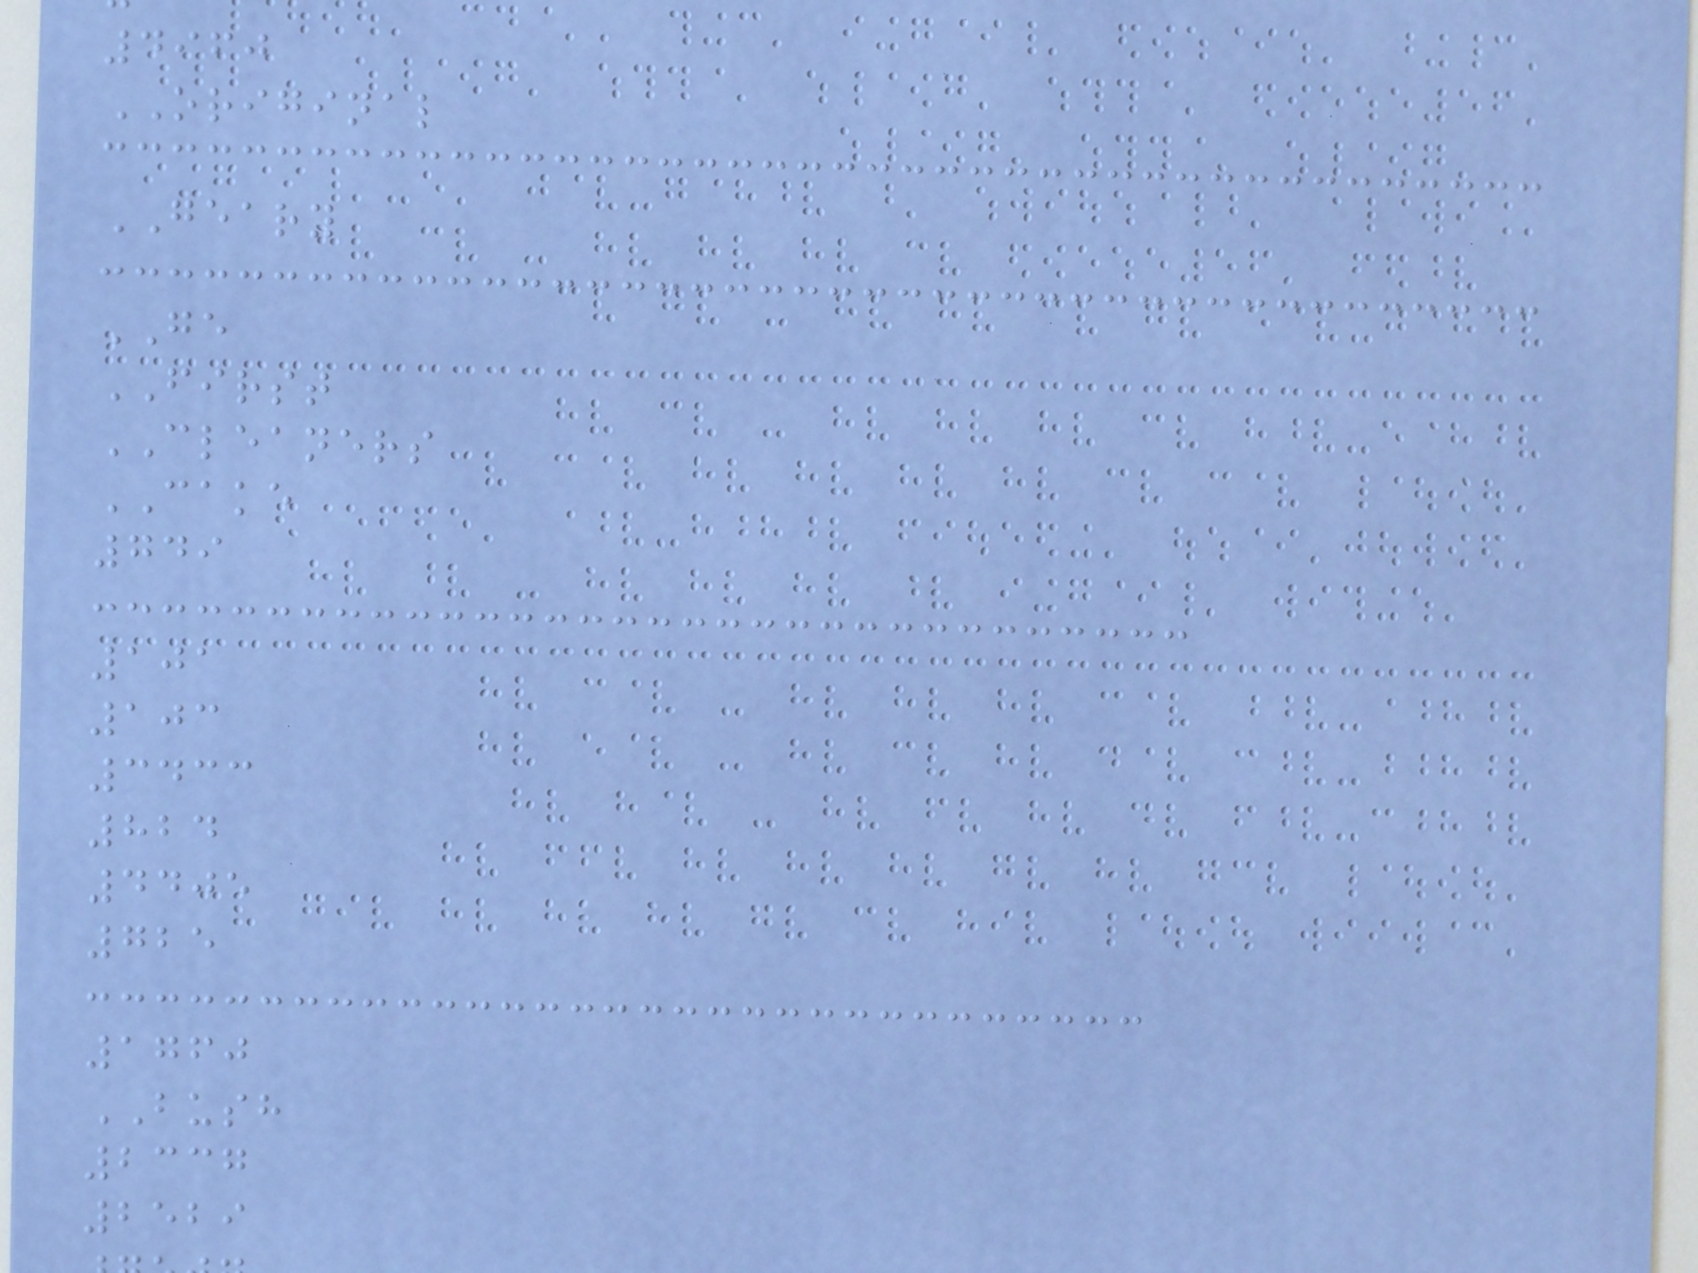4960
ORIGINAL
GEARY
GE
FIRST
CLEANERS
CAKE
749
101
103
3433
824
4405
725
1760
BUSH
2337
2529
